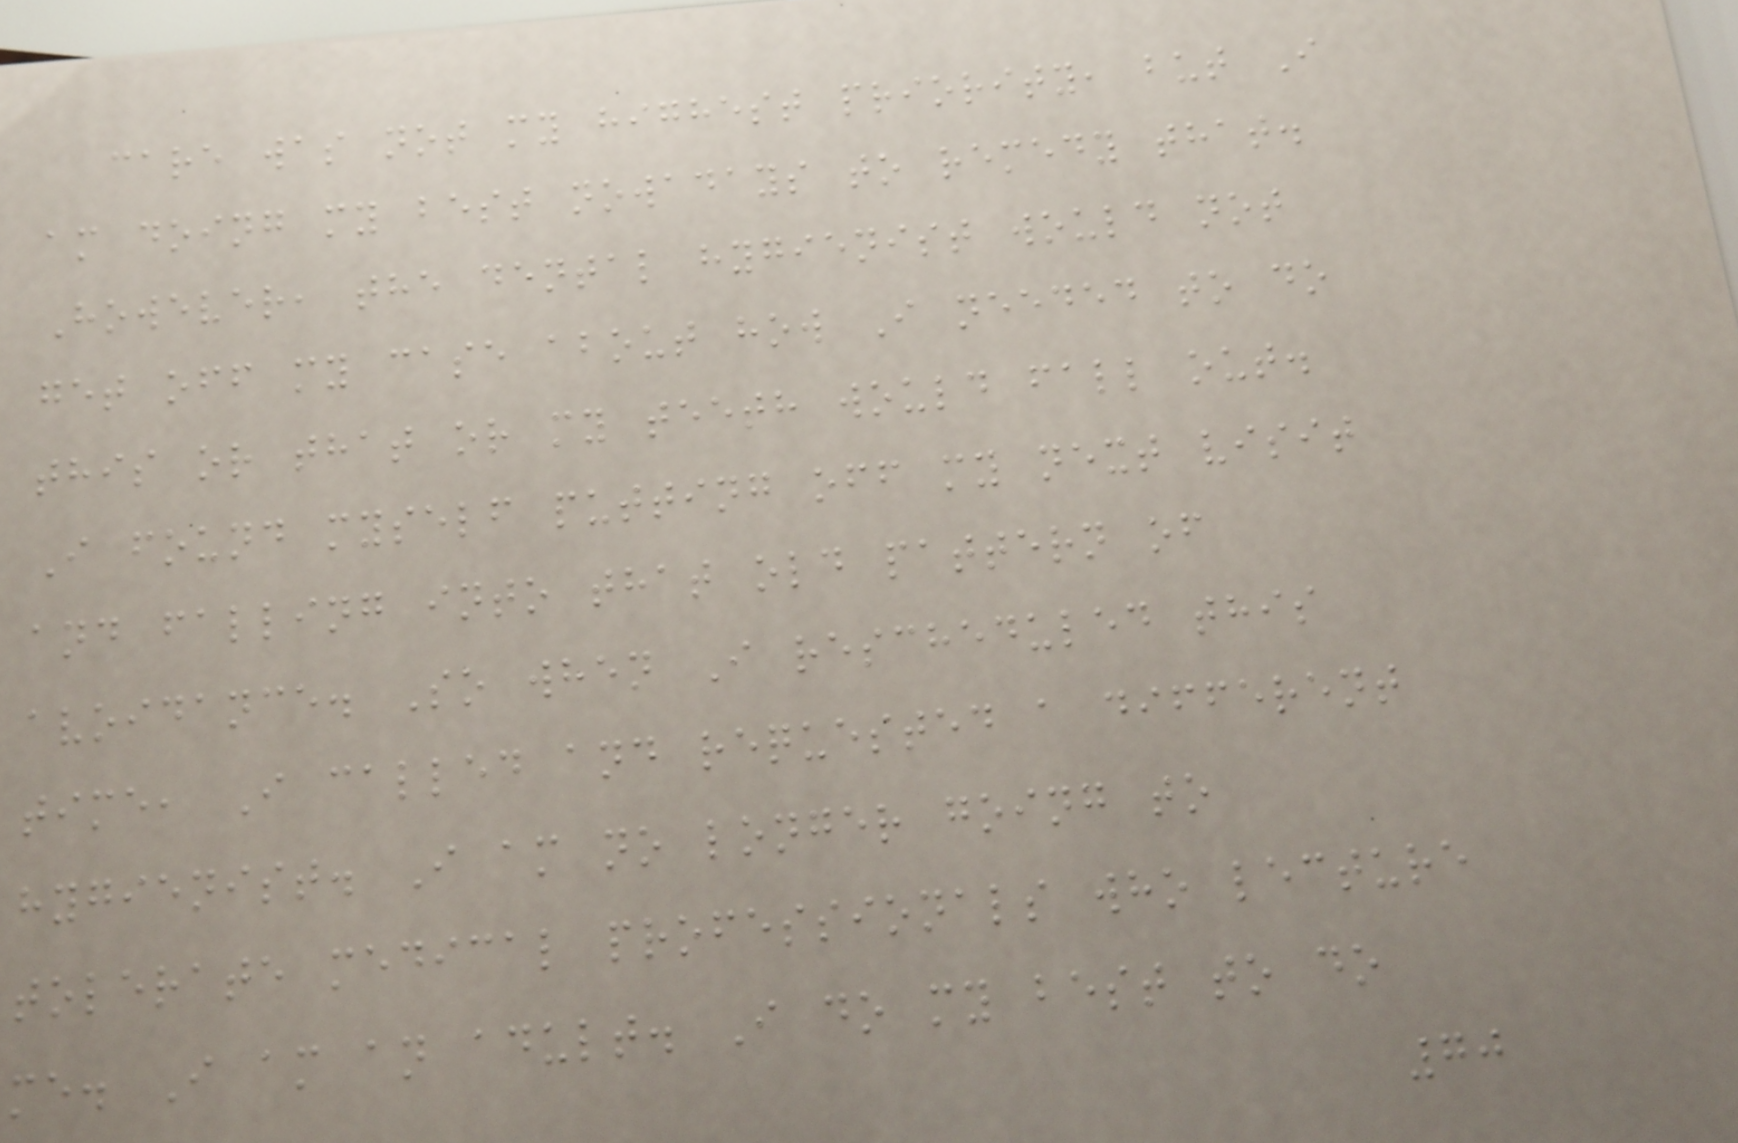care was not my highest priority, but I
am doing my best nowadays to remedy that.
However, the dental hygienist would not
get off my case about how I needed to do
this or that or my teeth would fall out.
I found myself putting off my next visit
and falling into that old pattern of
avoidance. So when I rescheduled this
time, I called and requested a different
hygienist. I am no longer going to
tolerate medical professionals who lecture
me. I am an adult. I do my best to do
70
